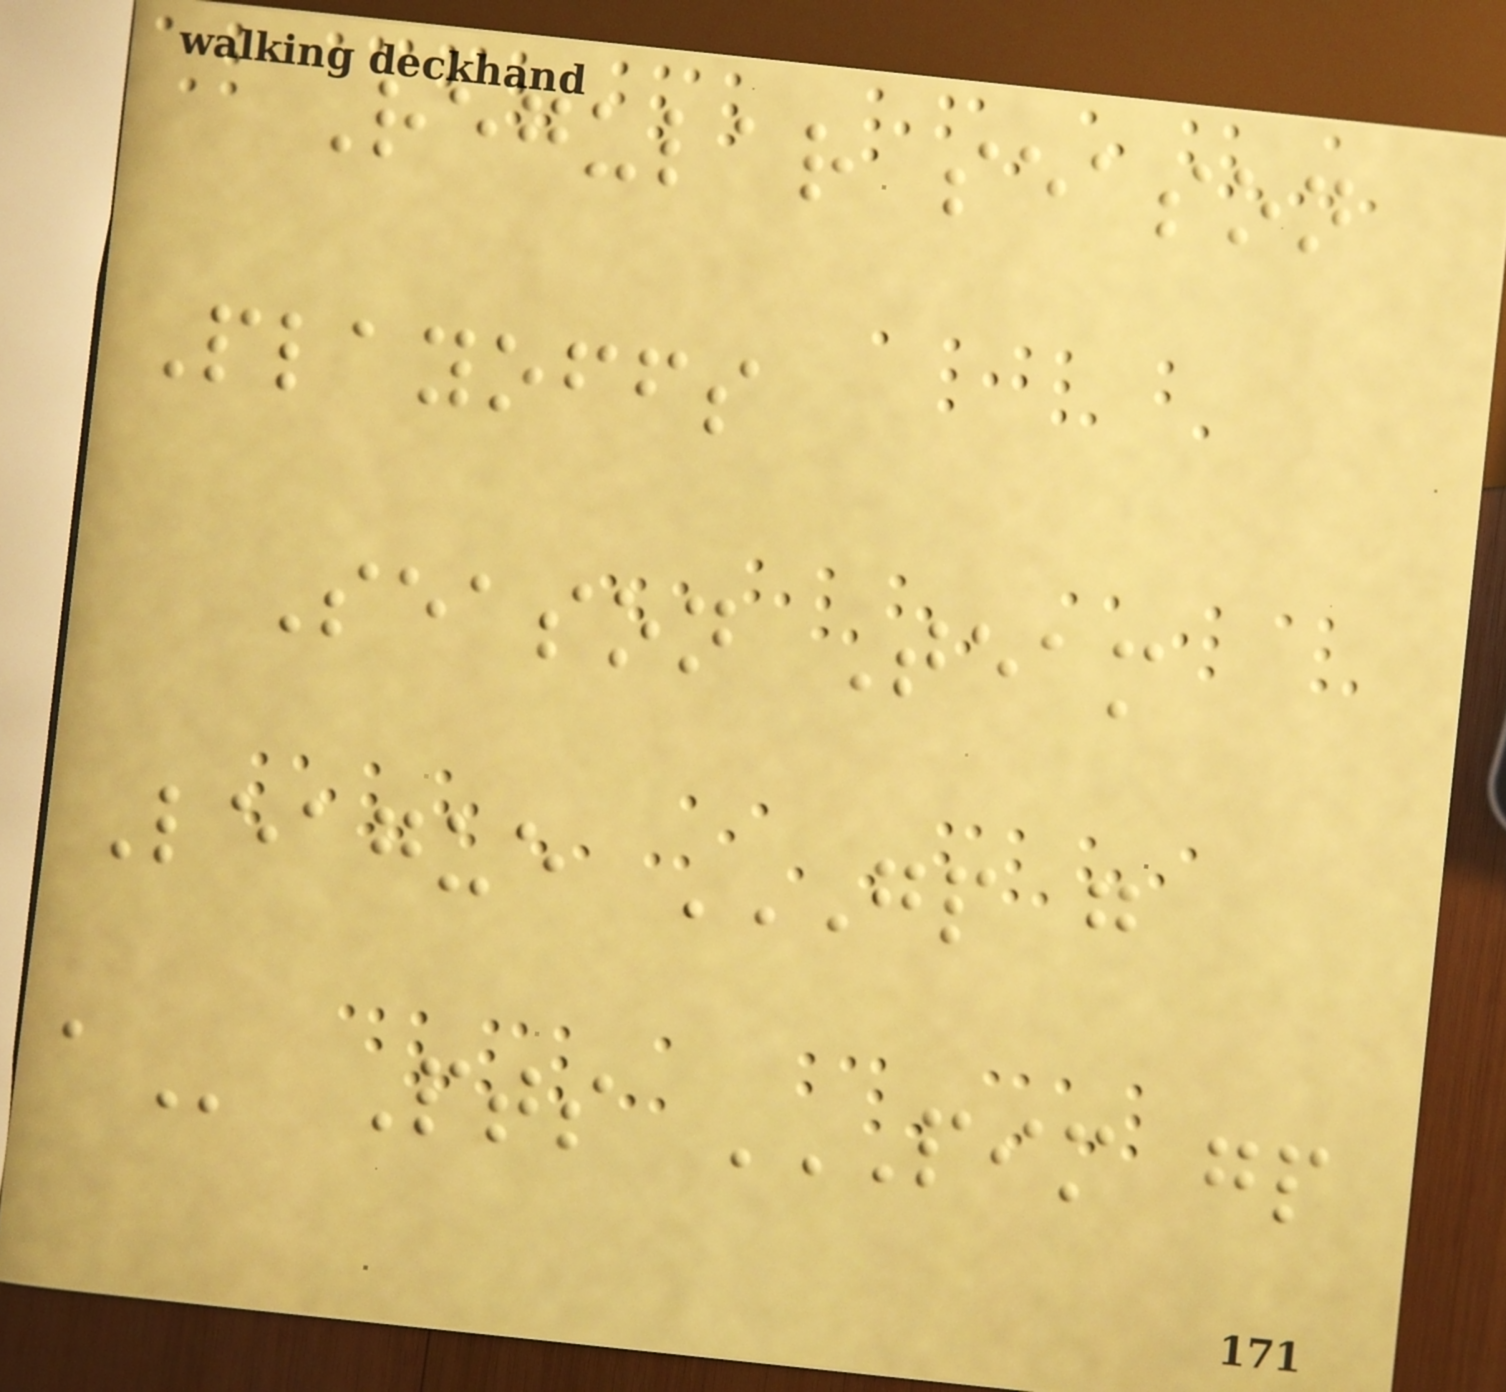Regular season
Playoffs
Season Team
League GP G
A Pts PIM GP
